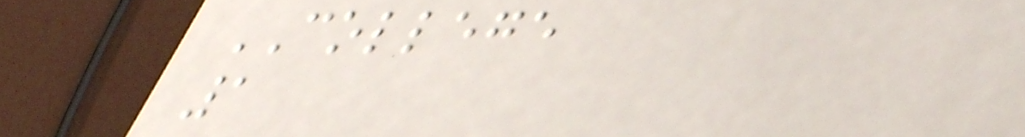COLLEGE
1
